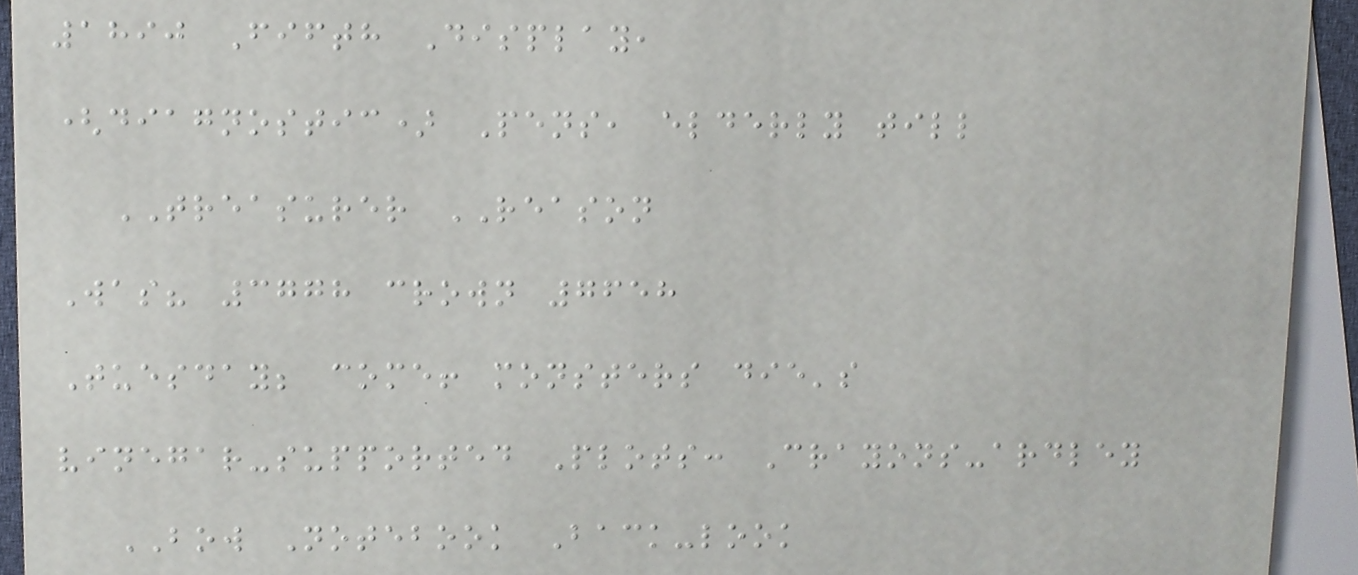1890 Fifth Display,
(diagnostic) Pens, elderly till
TREASURER REASON
Was? 3778 crown 7658
Tuesday; come! monsters die's
vinegar-supported Plots: Crayons-ardley
BOW Notebook Back-look
